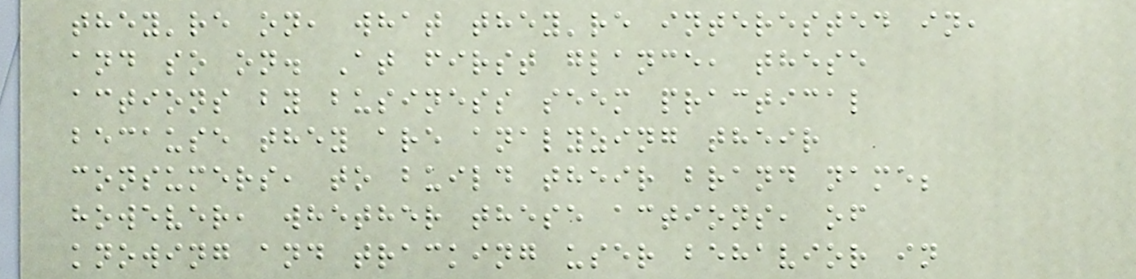they're on, what they're interested in,
and so on. At first glance, these
actions by business seem practical
because they are analyzing their
consumers, to build their brand name;
however, whether these actions, of
knowing and tracking user behavior in
